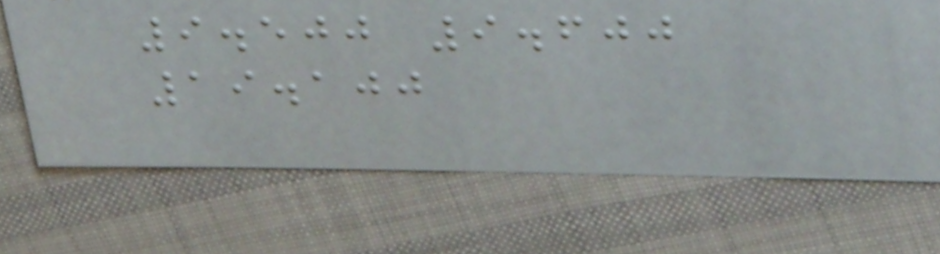9.500 9.600
19.100
